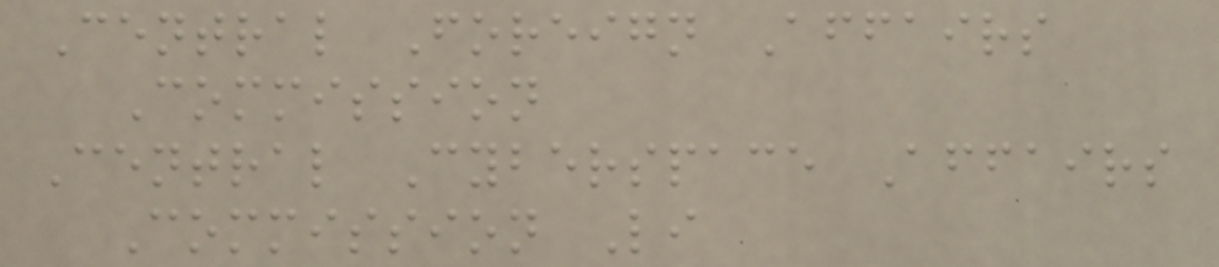Central Foreign Affairs
Commission
Central Cyberspace Affairs
Commission Li
